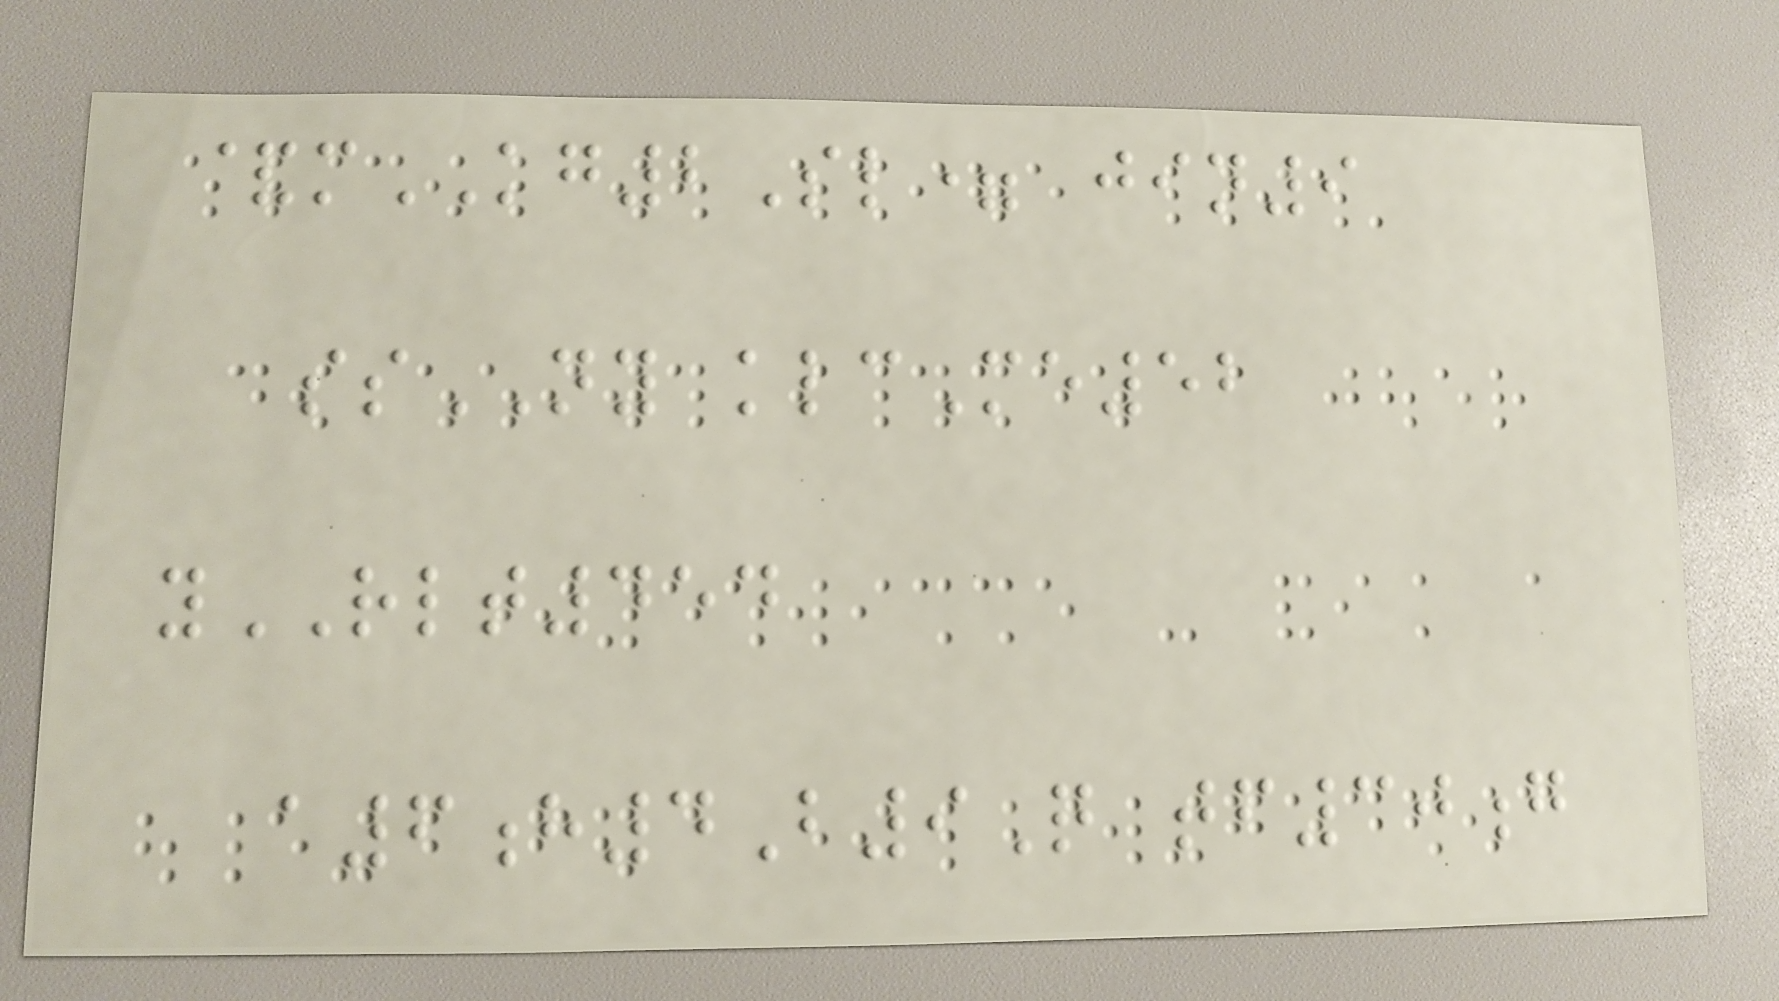&mKG2Sl= jin9
ssNY klcMe52
yRLT454
a6h4B9Q tf30g
